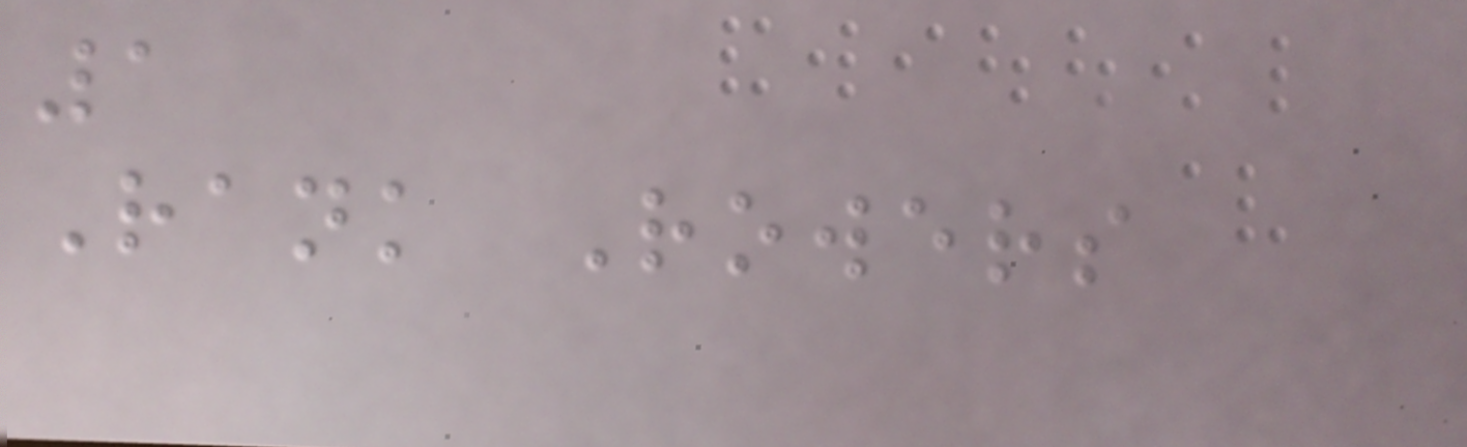1
Rank Rowers
